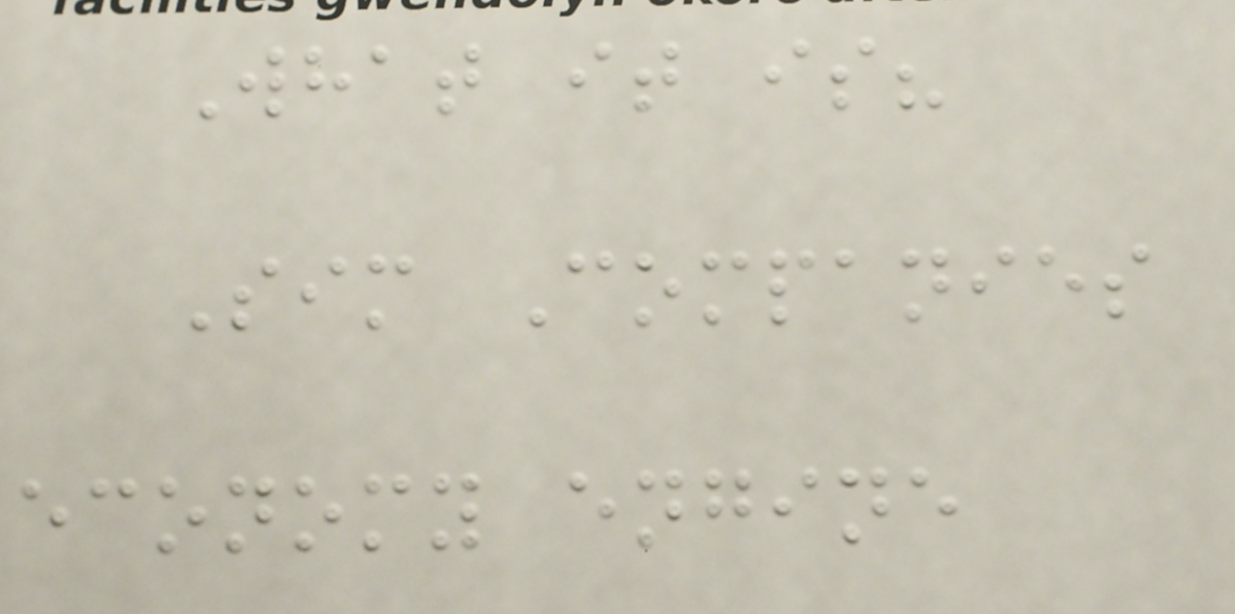What it is?
Sim Companies
economy engine
